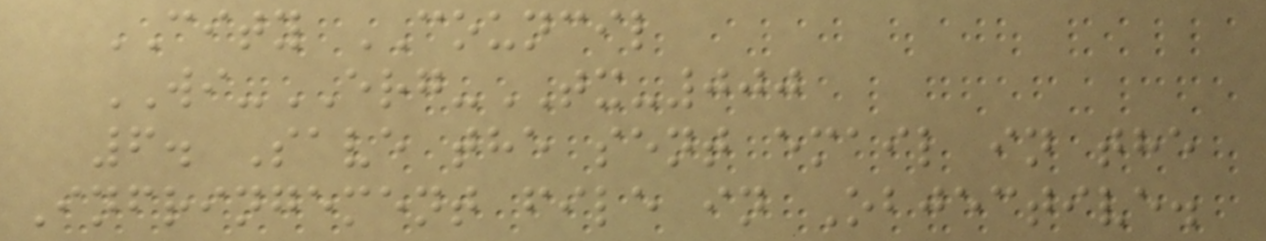CITY COUNCIL
WI-ERG-TX-000
6. Save the sent email in the
Infringement file in Objective.
